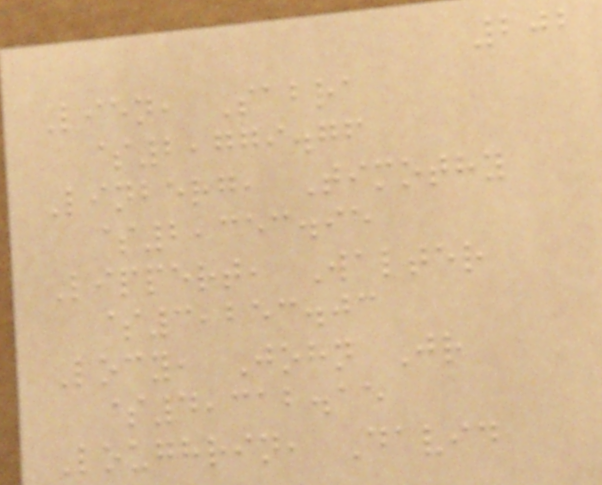202
Lien, Sabra
$2,779.76
Linberg, Timothy
$2,353.95
Lippert, Walter
$3,253.03
Locy, John Jr
$4,312.15
Loughrin, David
